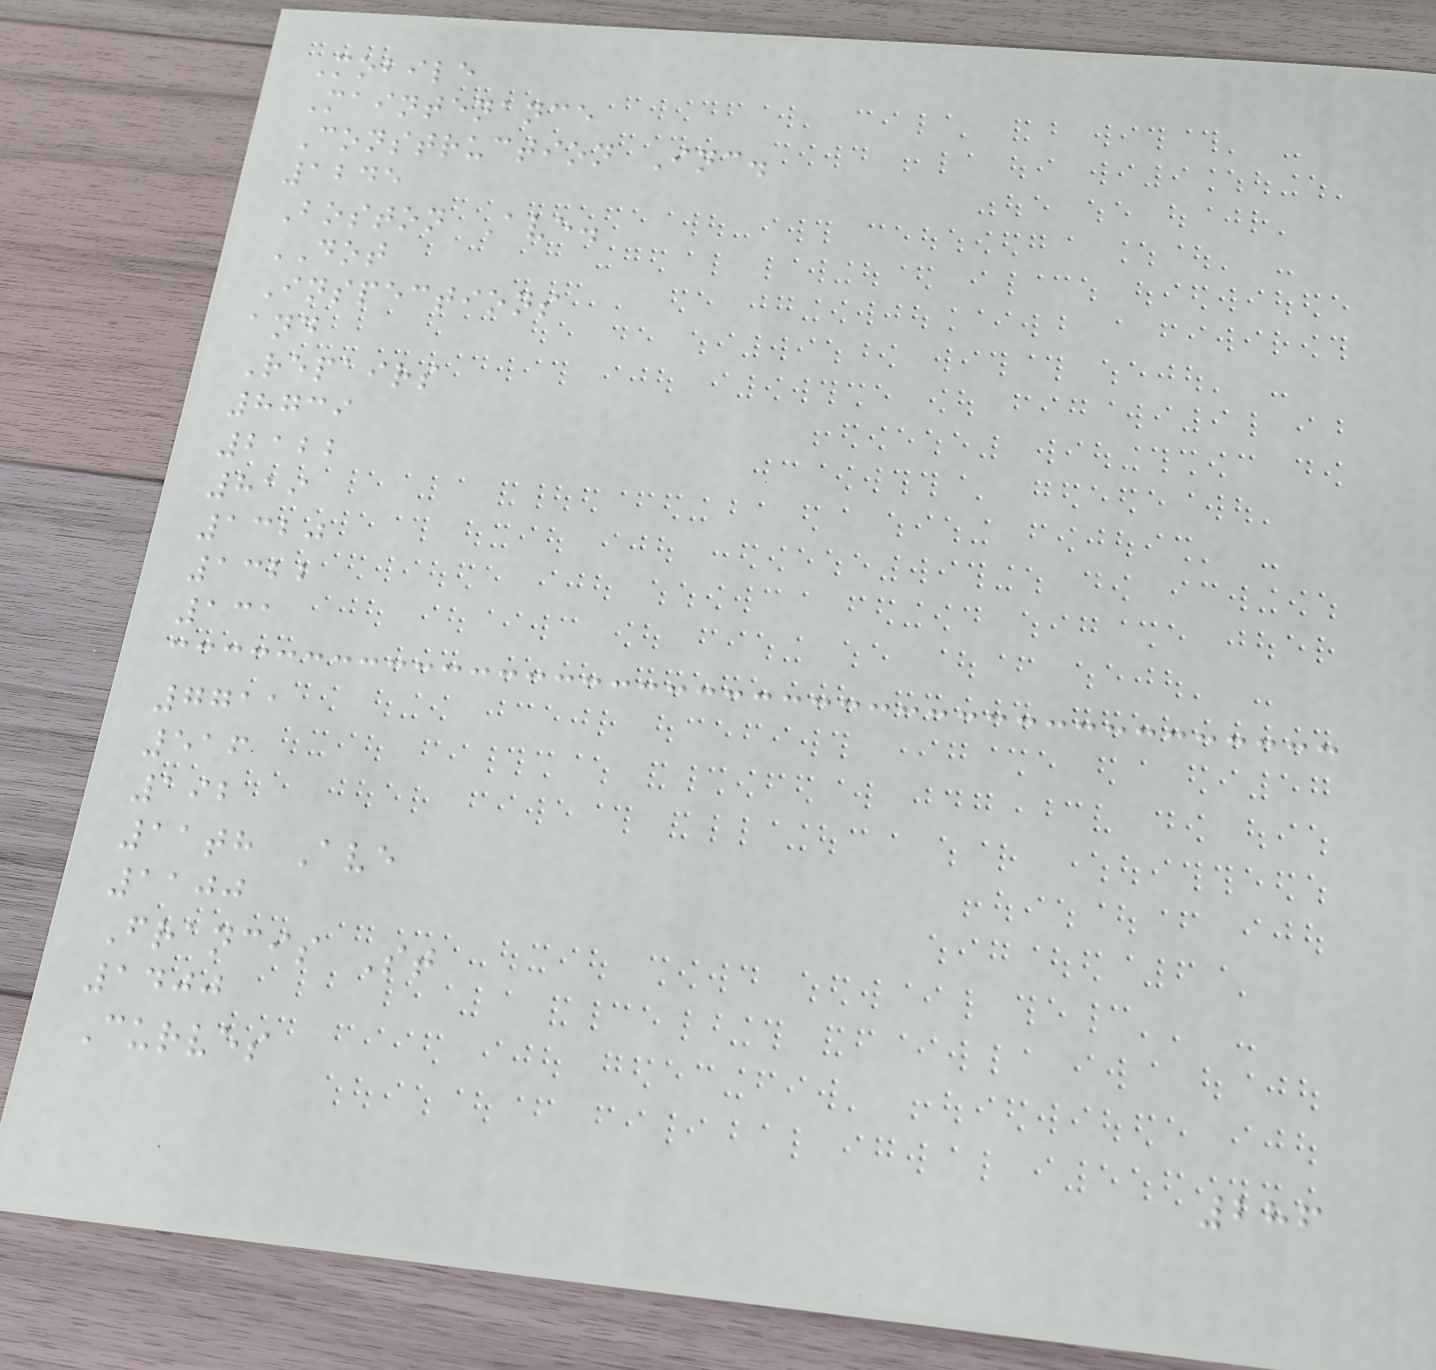Mobile
Maintenance
Construction Inc.
1245
Boston Ave.
DOT
Inspections
and
Repairs
8739
2122
819
1320
1322
131
7711
516
192
11th Ave
1100
Francis St
1400
Curves
286
